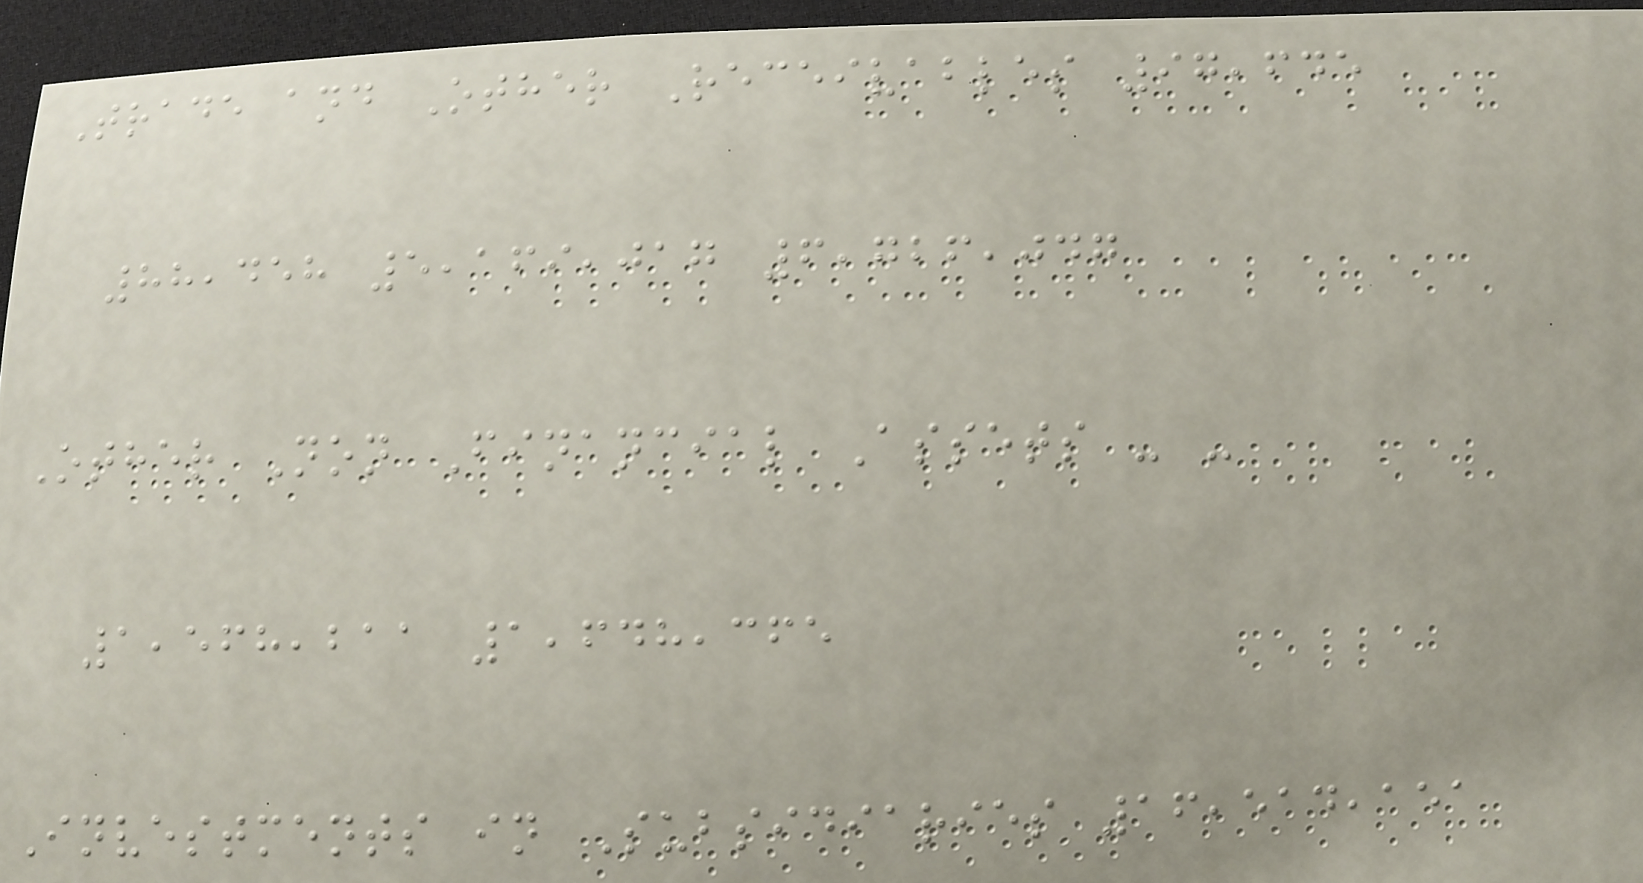Trade and Other Receivables 97,645
88,458 5,169,017 6,726,047
Other Non Financial Assets - -
1,568,211 1,648,365
Investments in Subsidiaries 16,514,151
